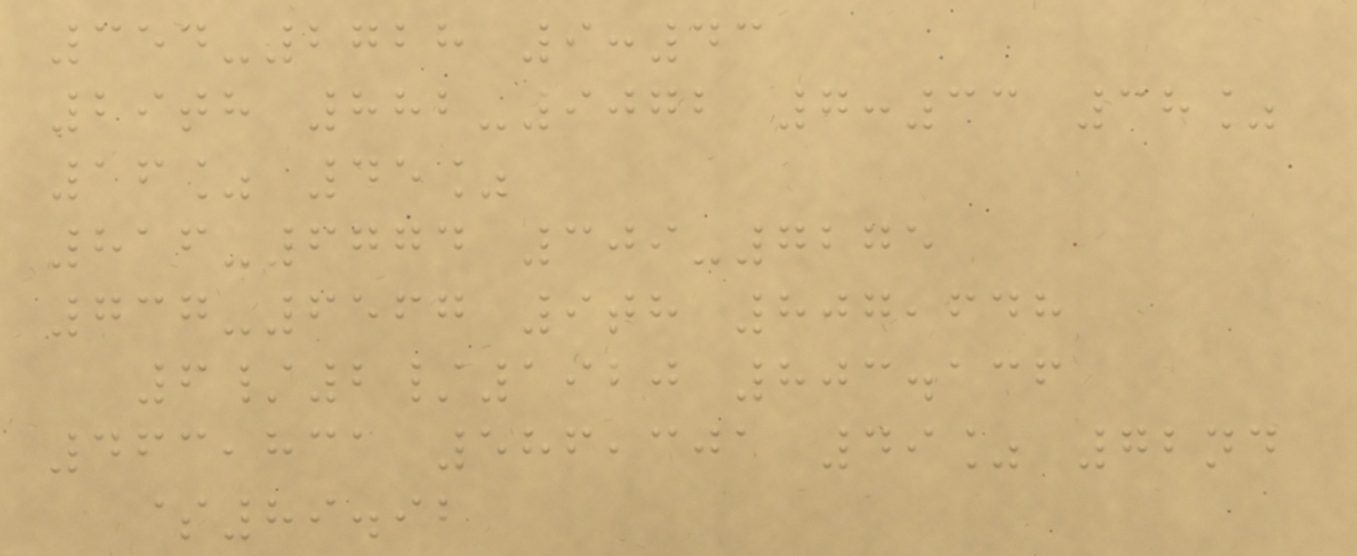354-2728 9:43
29th 882-9072 7:33 38%
16% 45%
816-6774 309-7275
737-6567 9th 807,648
6/2/1920 803.136
463,831 586,301 49% 72nd
$89.92
